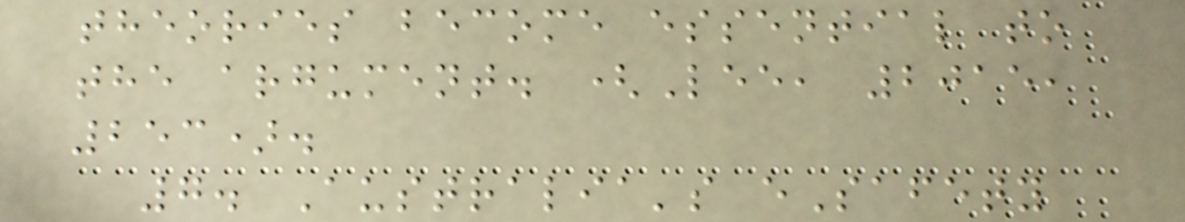theories become essential to
the argument. (Lee, 2015,
253).
7. Australia's eSafety
